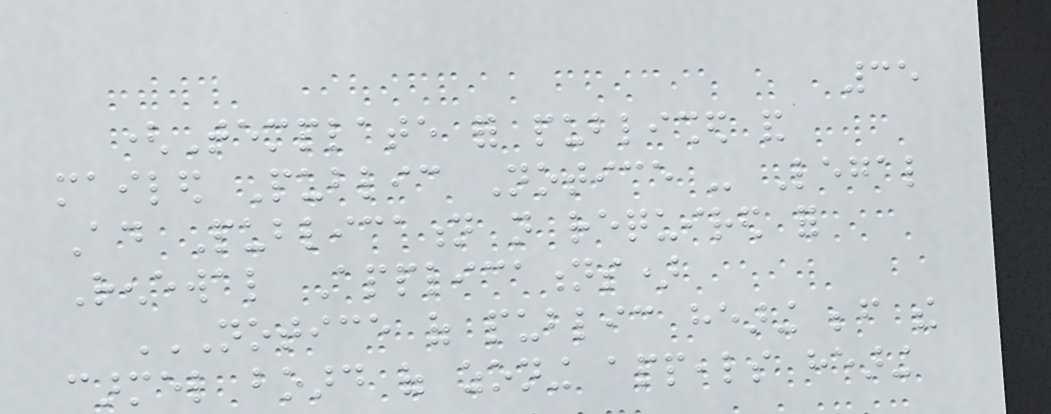35
(Template for published and
mailed Public Notice - Legal
Ad Publication not required for
Renewal Applications)
NOTICE OF PUBLIC HEARING BEFORE THE
CARMEL BOARD OF ZONING APPEALS HEARING
